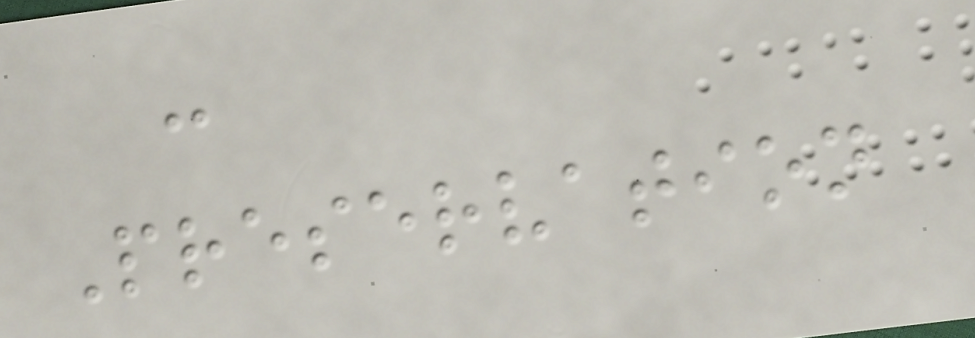c
Preservation
